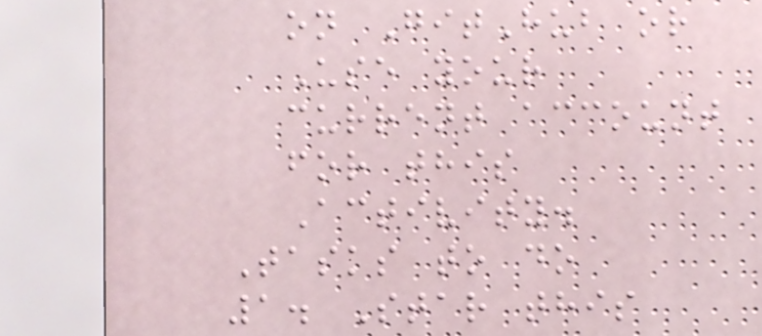on GitHub or
Use your
current account
for this
Activity.
Tasks to do
1. Star this
